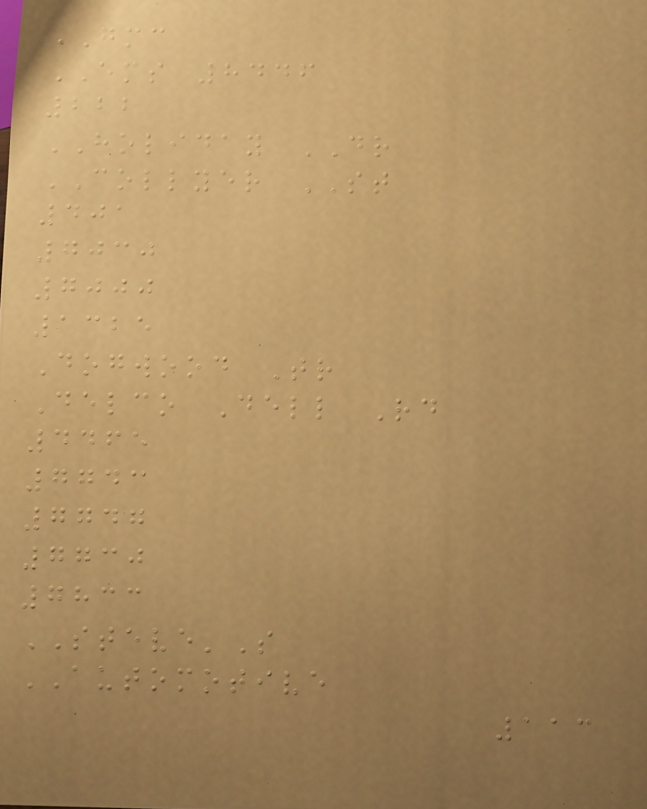GMC
EMS 8446
222
HOLIDAY DR
COLLYER ST
401
7030
7000
1325
Dogwood Tr
Delco Dell Rd
4465
7743
7747
7730
7833
STEVE'S
AUTOMOTIVE
113
